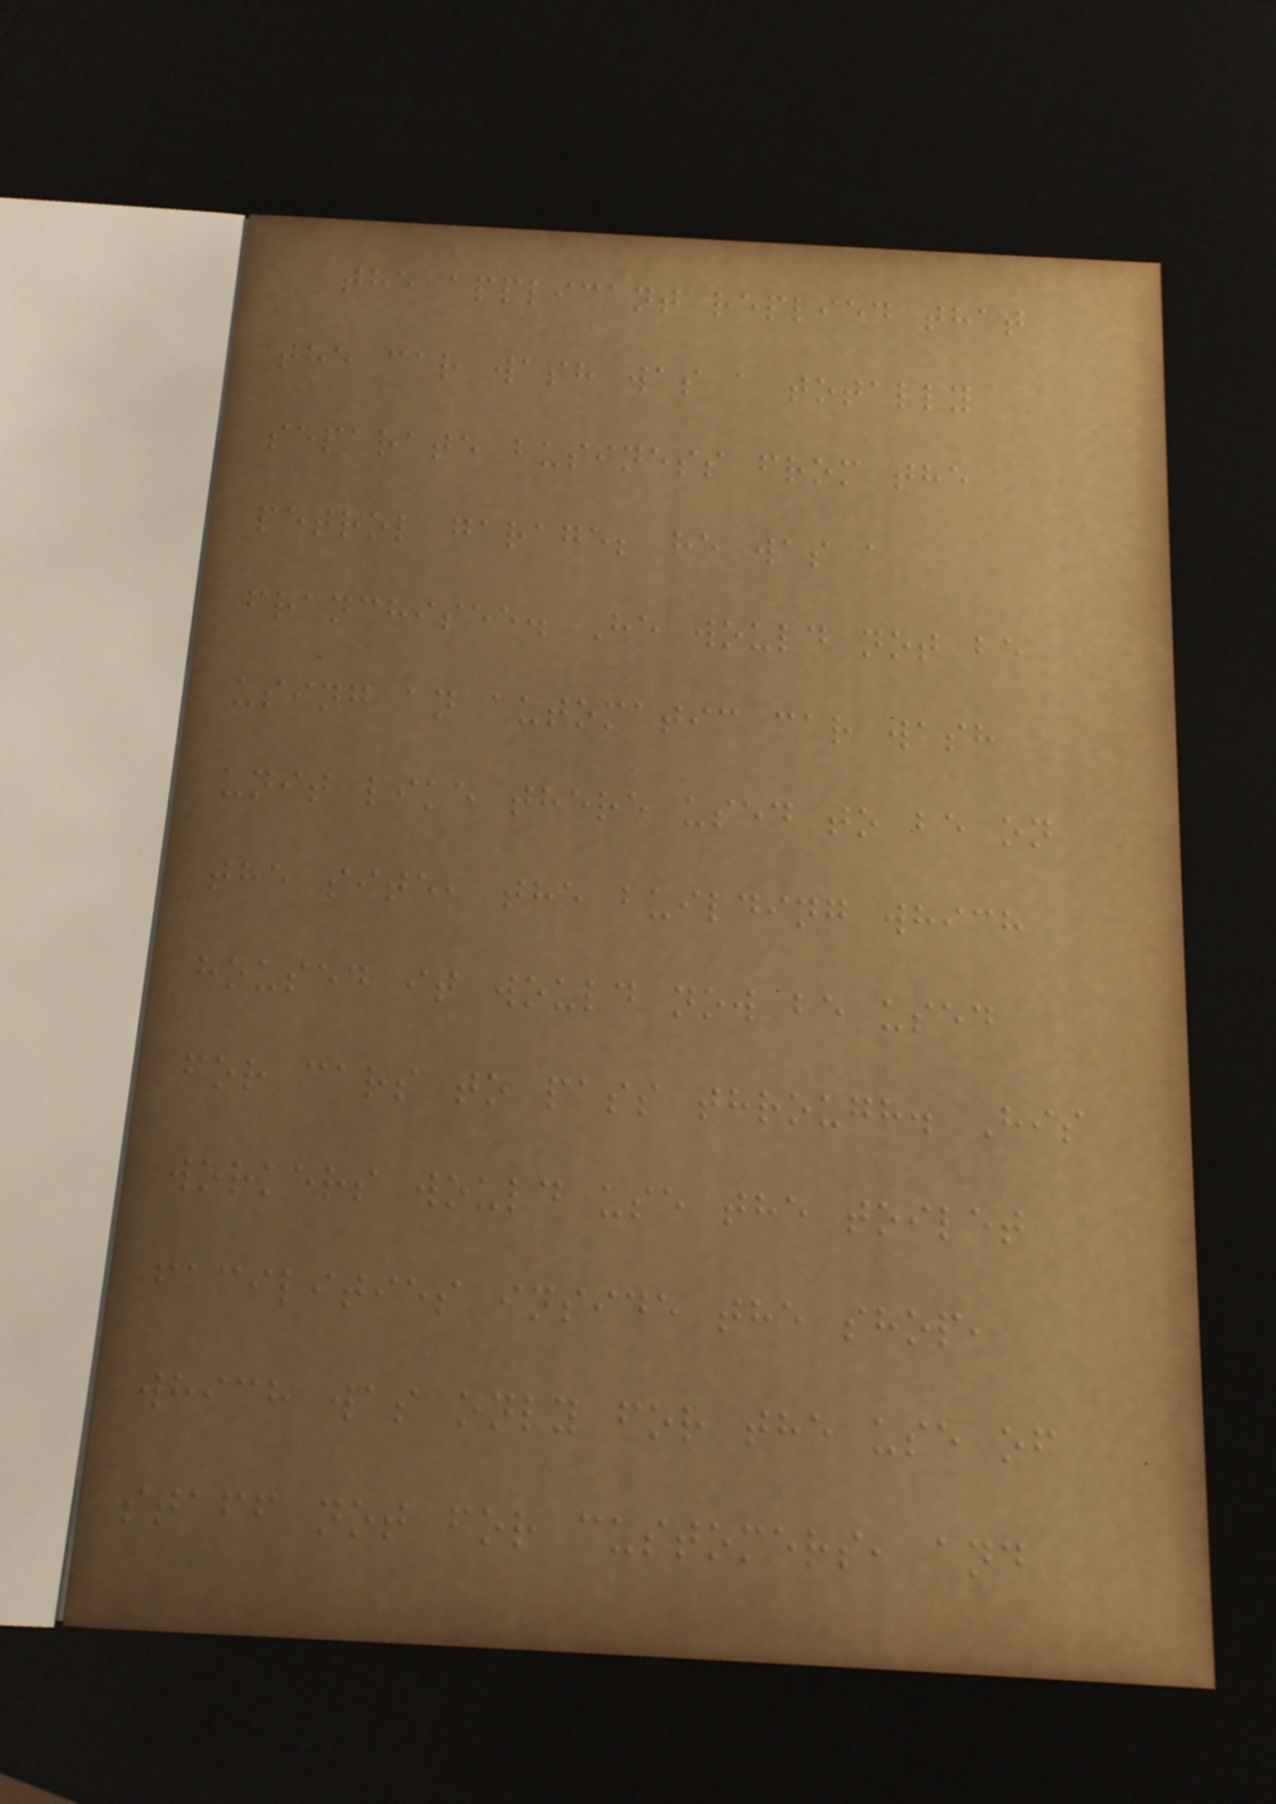the applicant replied that
the car wash was a totally
separate business from the
petrol garage; he was a
franchisee. He would not be
using an automatic car wash
unit like there used to be on
the site, the building which
housed it would now be used
for cars to pass through. His
workers would use the toilet
facilities inside the shop,
which was only for the use of
staff not for customers, and
